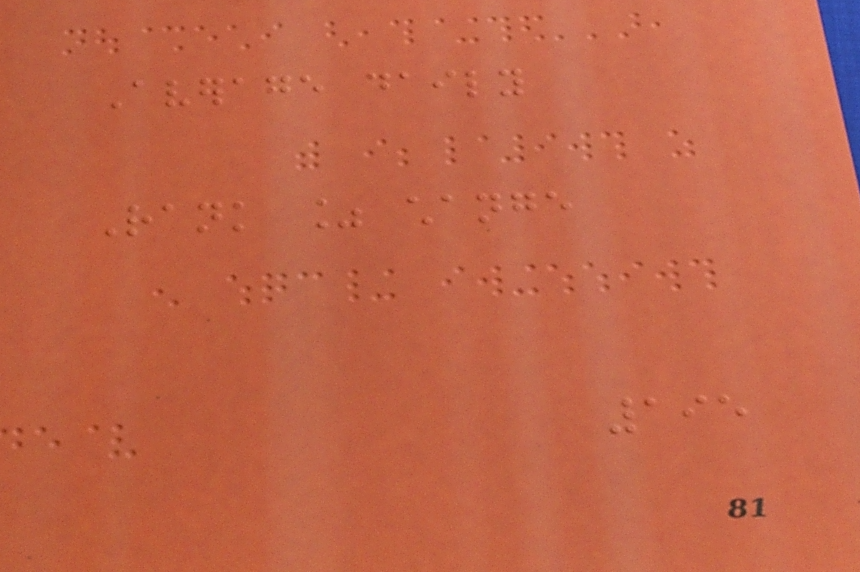Average daily
Rank % change
195
